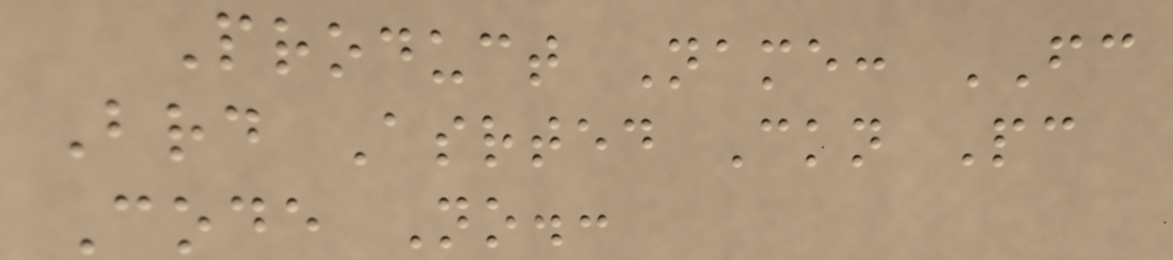Product Name: FC
Brd Asrted Ckn Pc
Code No.:
